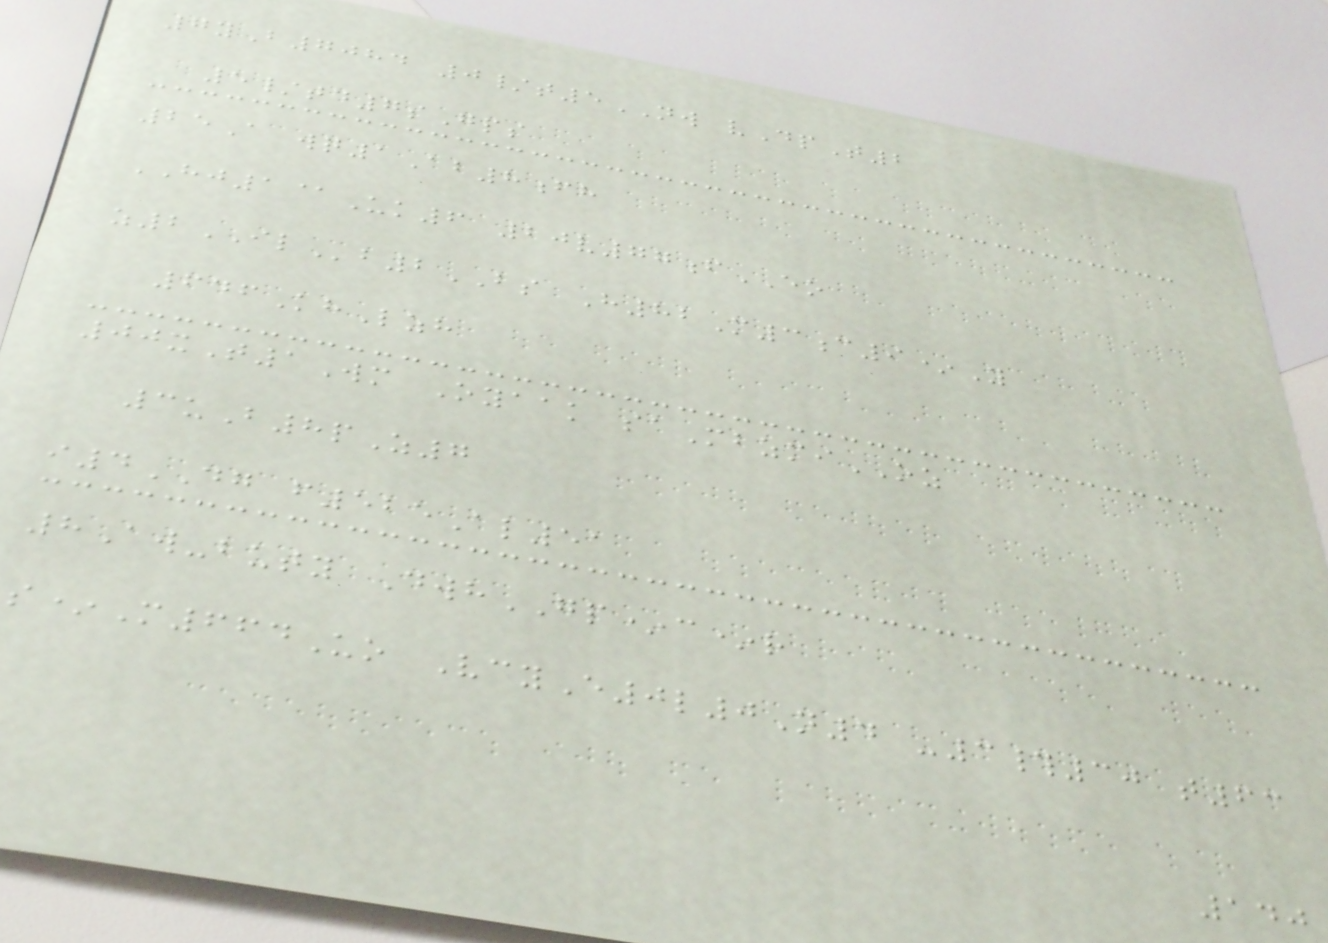7yB7084 0/t5NW vDpT2
5/td7sGps
25A wq1Ab8fh
HJ1@Uk6 20v77fEO
z2ILb2BS H82M3c9*Y
646KhLzh
00xT1Wm Oyaak saMbzmiOZ
3uB8pZ7
i4DG f525Al51
8Aw-buty DwhGP*c*r
s*M664Uo VcyE0l0N4 -3#30 t63
140
